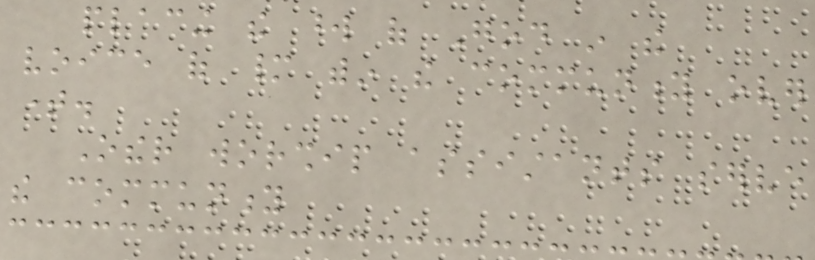placing the word of God in the
voice of many within the community over
time.
Other worship assistants serve
the community
